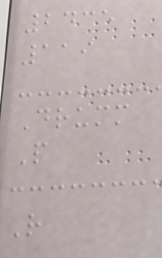2435
119
Drumm
P
R
